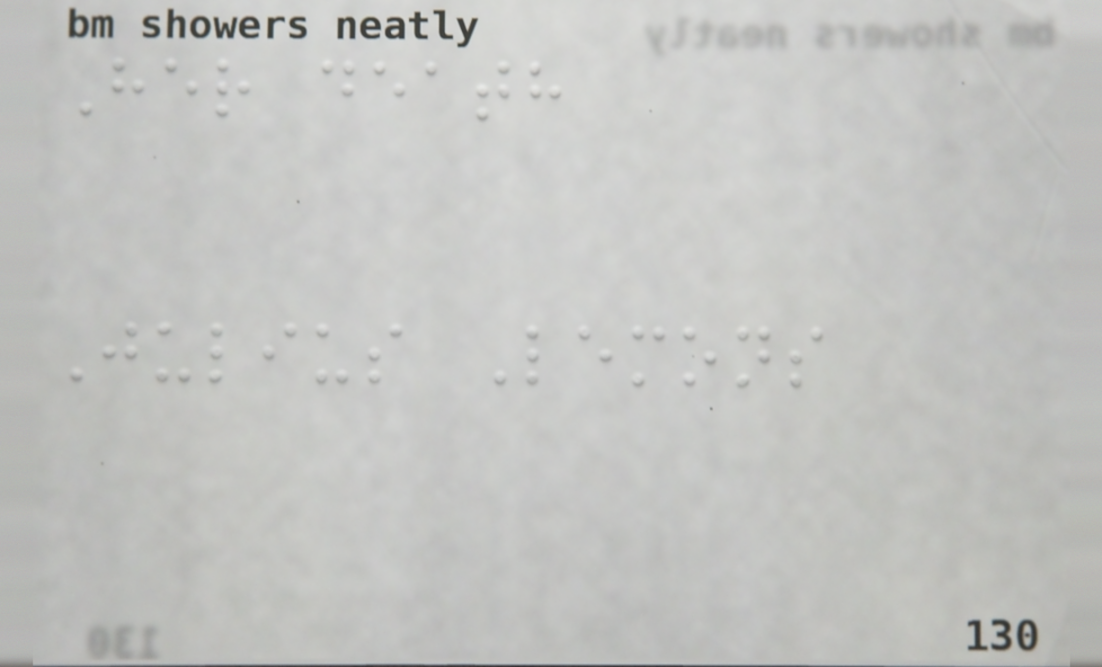Her death
Julius Lemons
